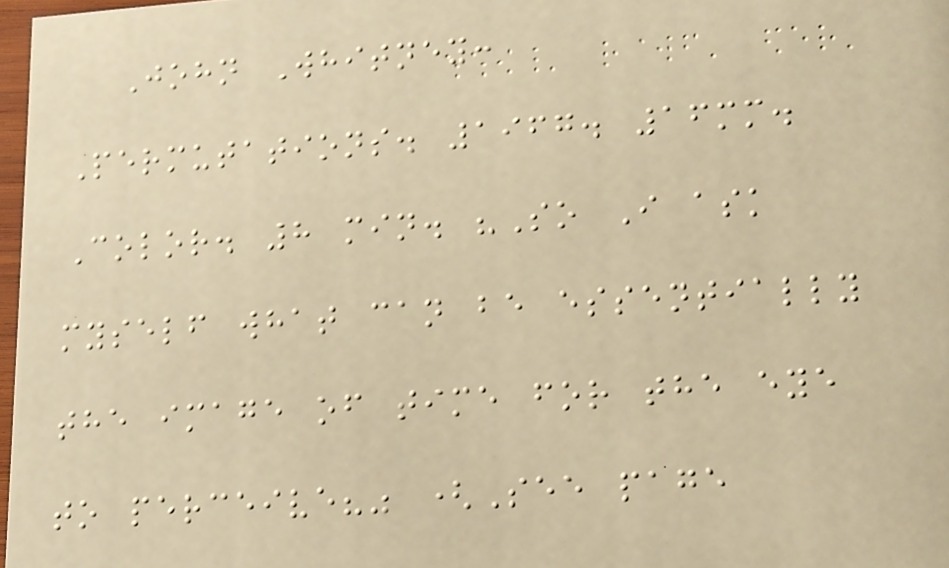John Whitney:
Permutations. 1967. 16mm.
Color. 8 min. "So I ask
myself what can be essentially
the image of time for the eye
to perceive?" (See page
